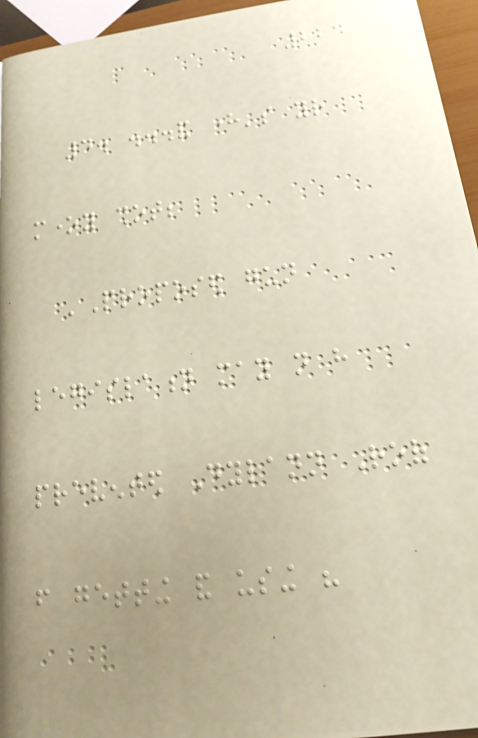224
4. ...and here's your
money shot;
'Proposed gun
legislation may not have
prevented Dylann Roof
from getting and using his
